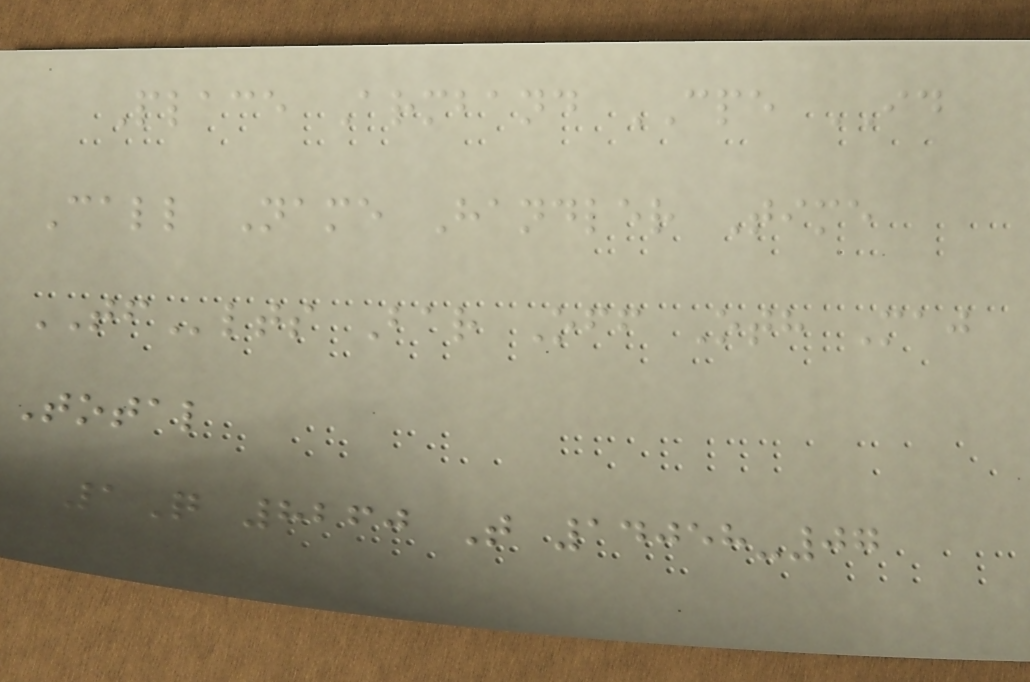Place Armband CPE ID
Call Name Handler Time
TFlts Bar Off Oth Maj
Total
1Q 8260 T 14058-07
